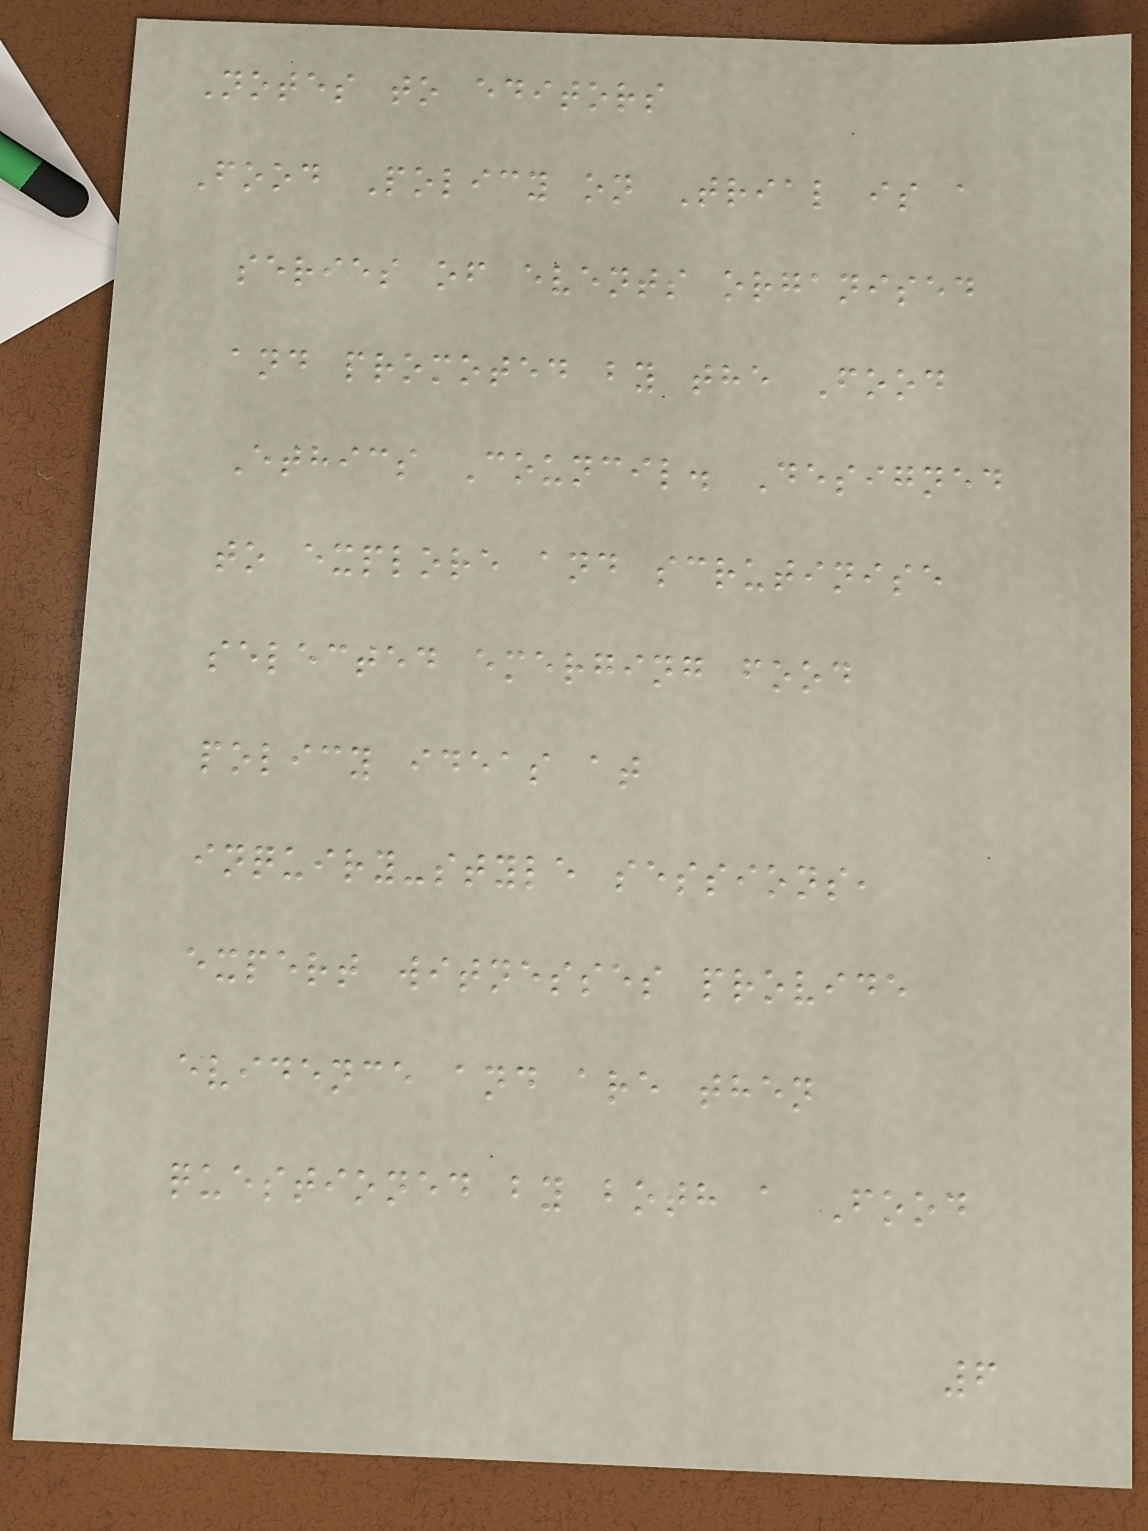Notes to editors
Food Policy on Trial is a
series of events organised
and promoted by the Food
Ethics Council. Designed
to explore and scrutinise
selected emerging food
policy ideas at
inquiry-style sessions,
expert witnesses provide
evidence and are then
questioned by both a Food
6
